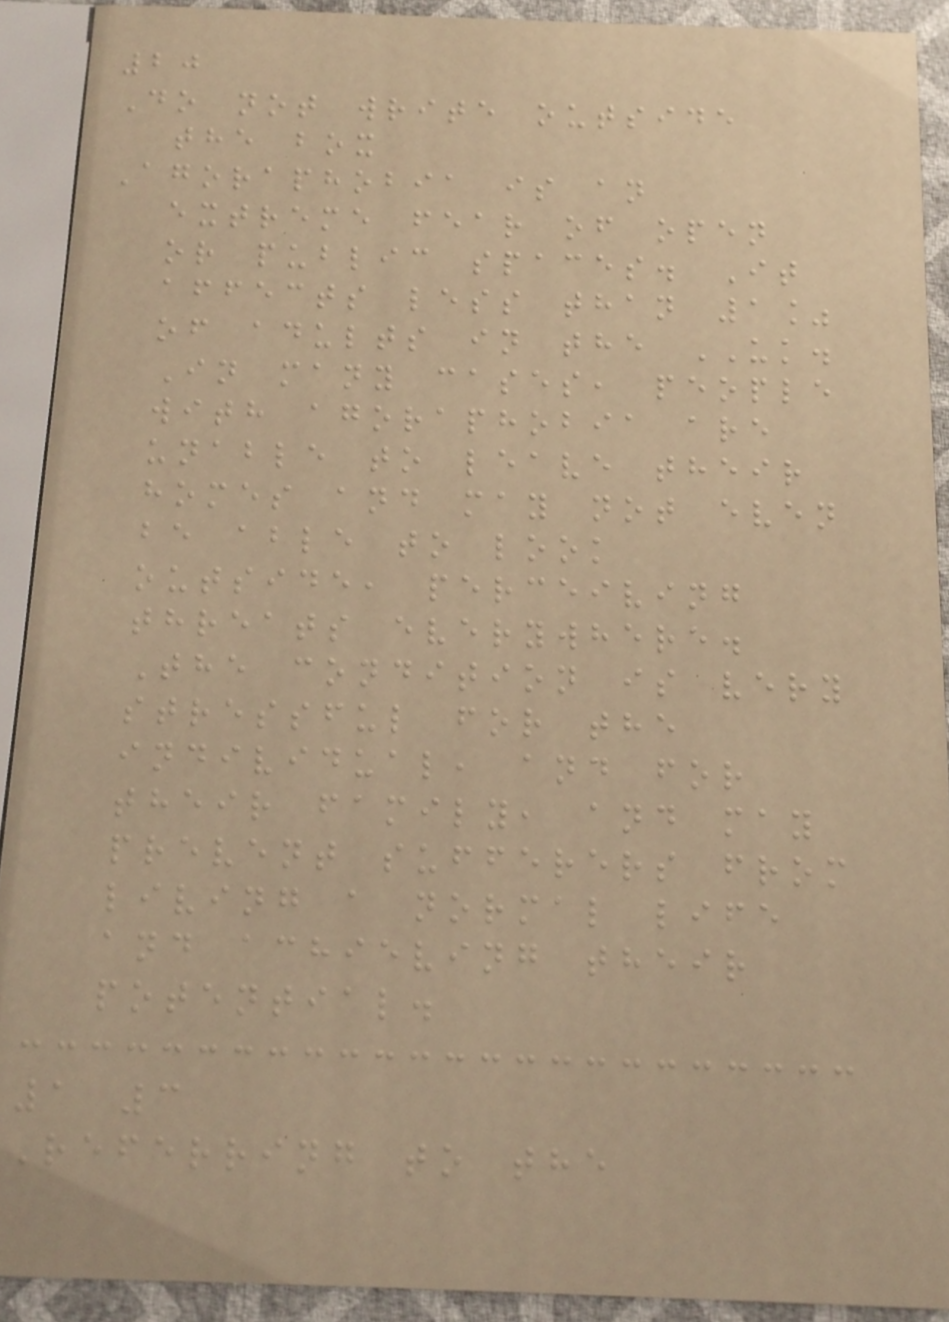20
Do not write outside
the box
Agoraphobia is an
extreme fear of open
or public spaces. It
affects less than 1%
of adults in the UK.
In many cases, people
with agoraphobia are
unable to leave their
homes and may not even
be able to look
outside, perceiving
threats everywhere.
The condition is very
stressful for the
individual, and for
their family, and may
prevent sufferers from
living a normal life
and achieving their
potential.
1 3
Referring to the
